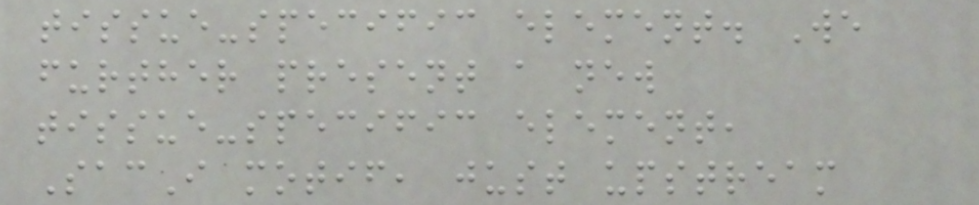tissue-specific element. We
further present a new
tissue-specific element,
SacI motif, just upstream
